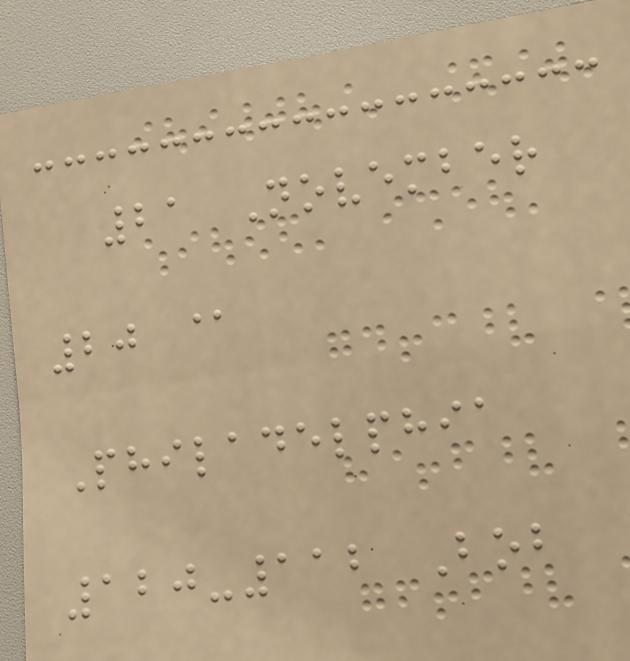21 November
20 @
Philadelphia
120-112 Bob
